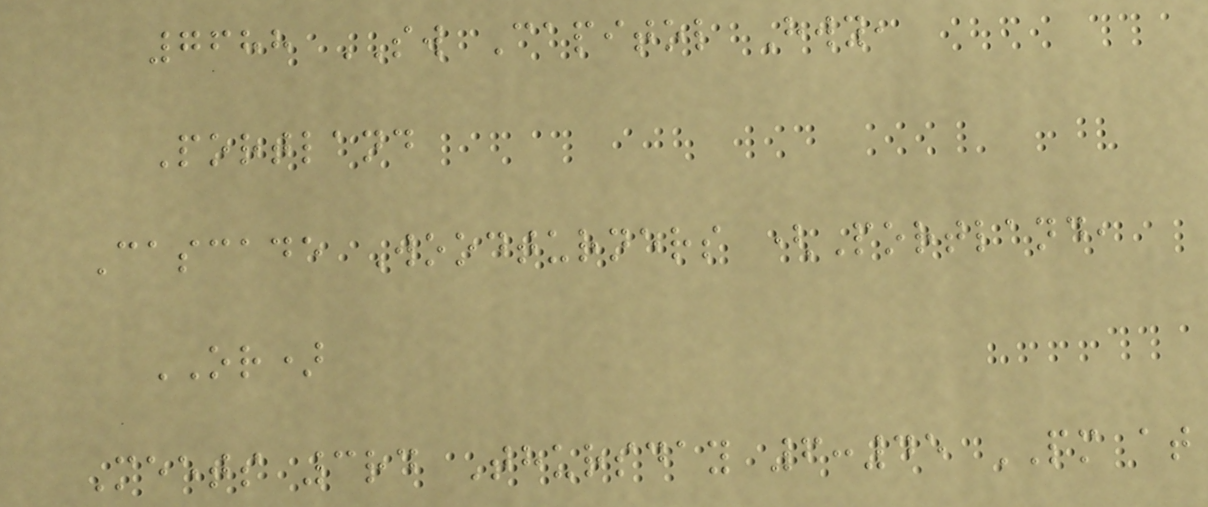7688 SW Capitol Hwy,
Portland
Cascade Woodturners (Portland,
OR)
Meets 3rd Thursday 6:45 PM at
